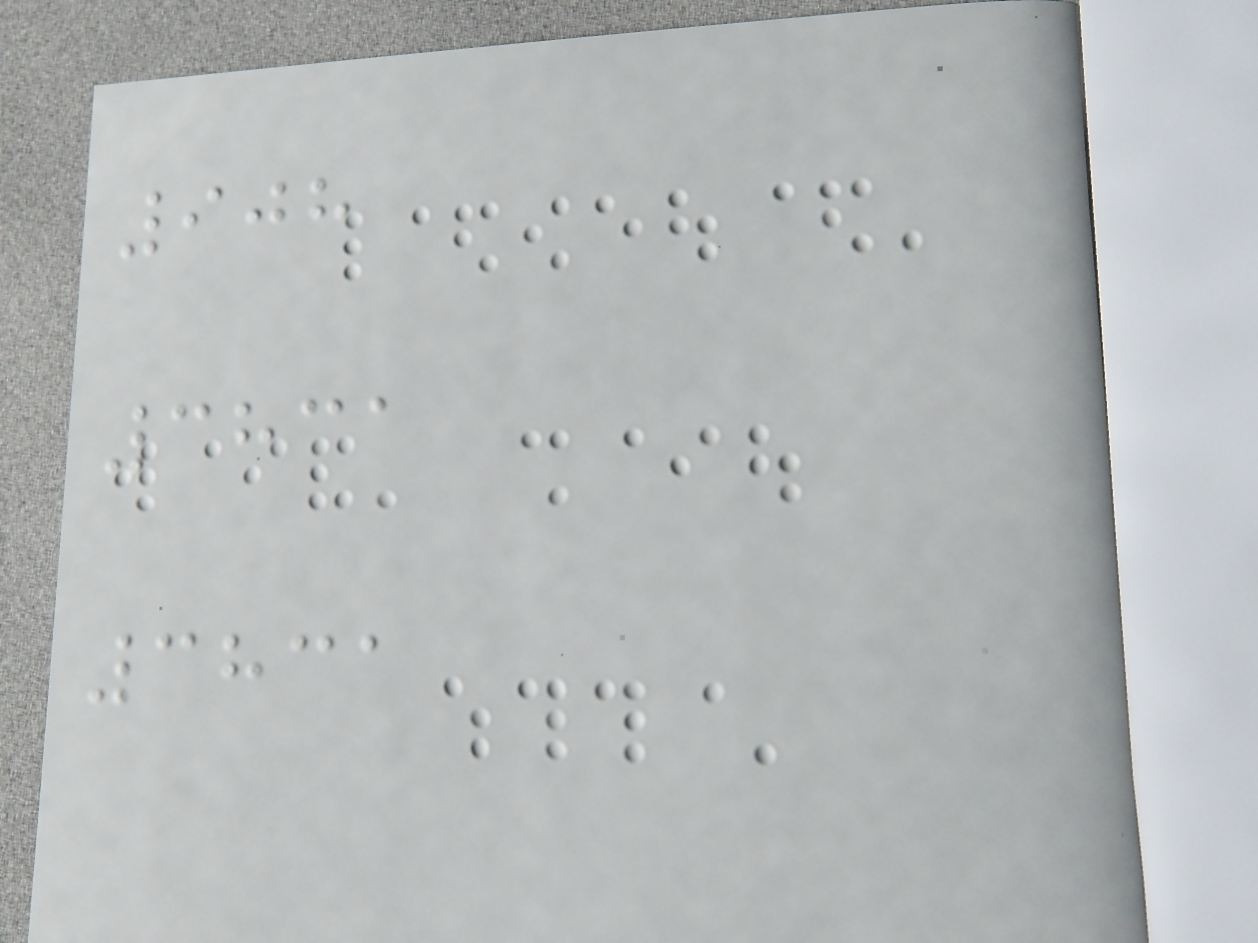908
3831
3831
